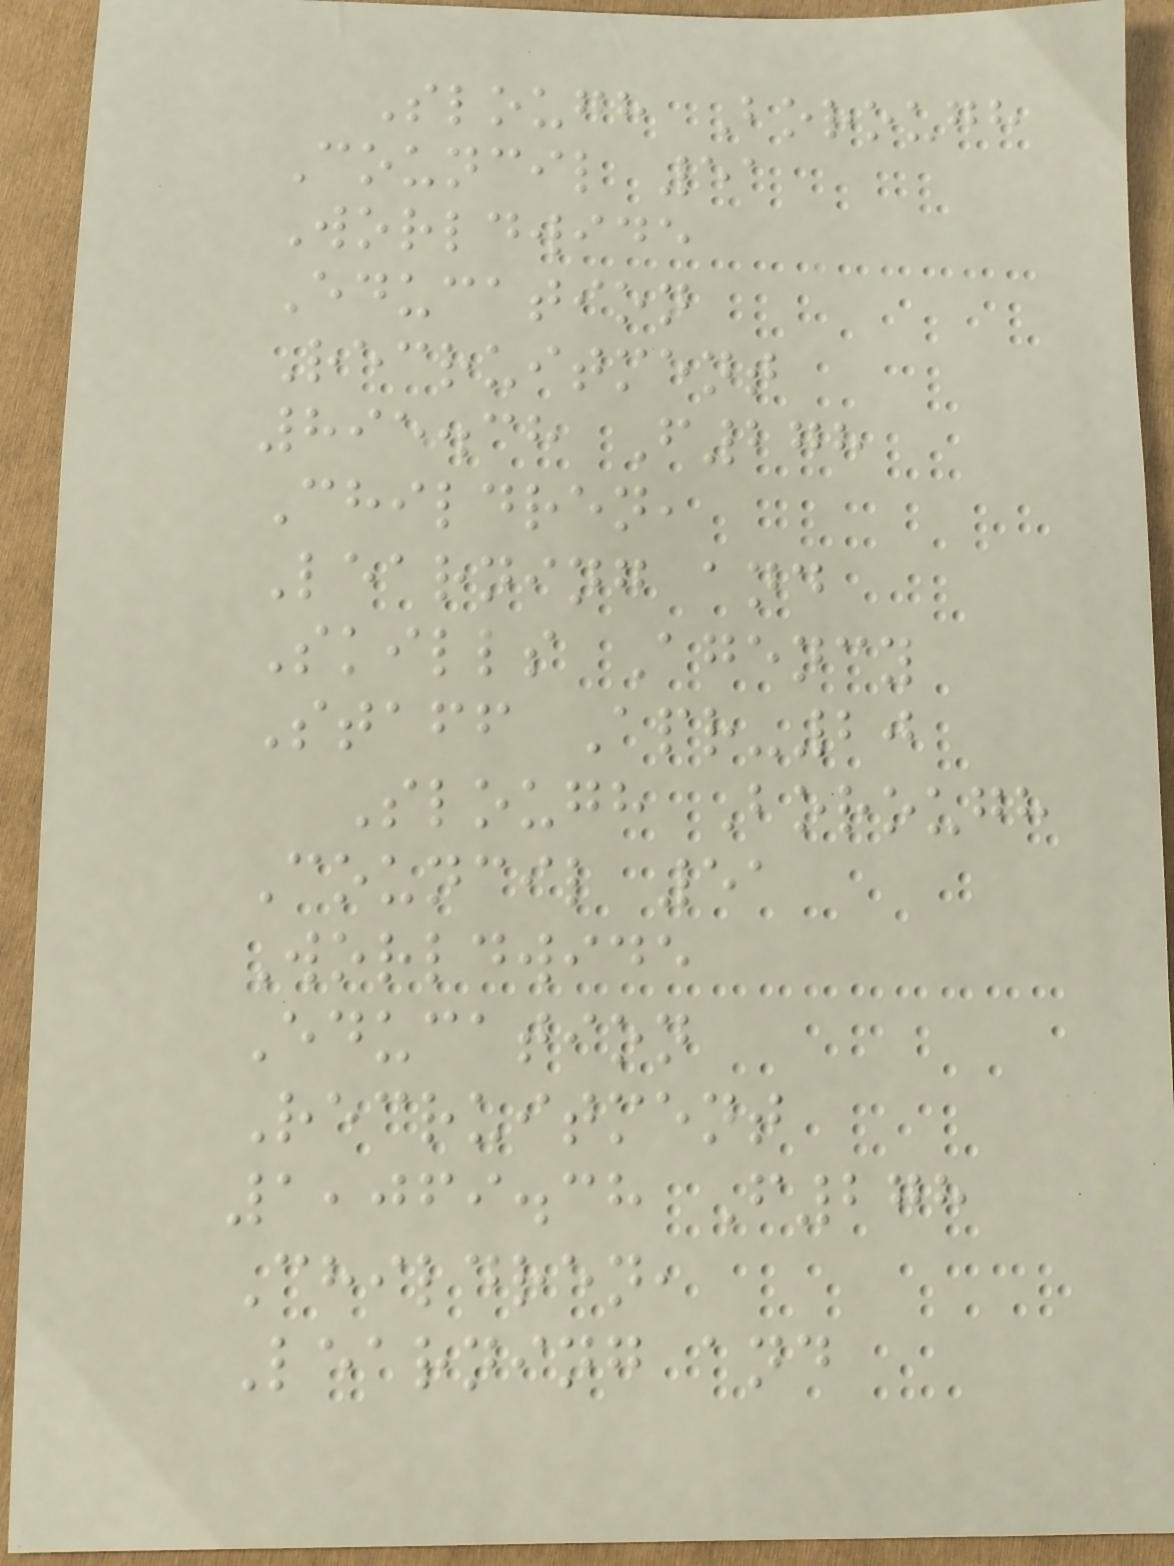Slough Borough
Council 51
Worldwide
Education
Recruitment
895.38 F278
Children,
Learning and
Skills Agency
Staff Apr-20
Slough Borough
Council 51
Worldwide
Education
Recruitment
1,069.38 F278
Children,
Learning and
